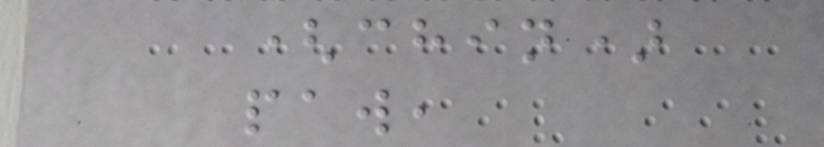(chin)
paw,
